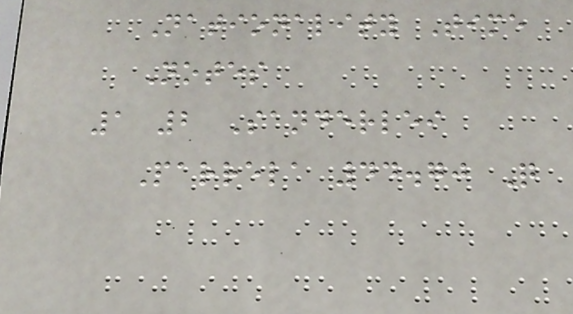Nationality Time
Notes
1 2 Sanderlei
Parrela 44.70 Q
